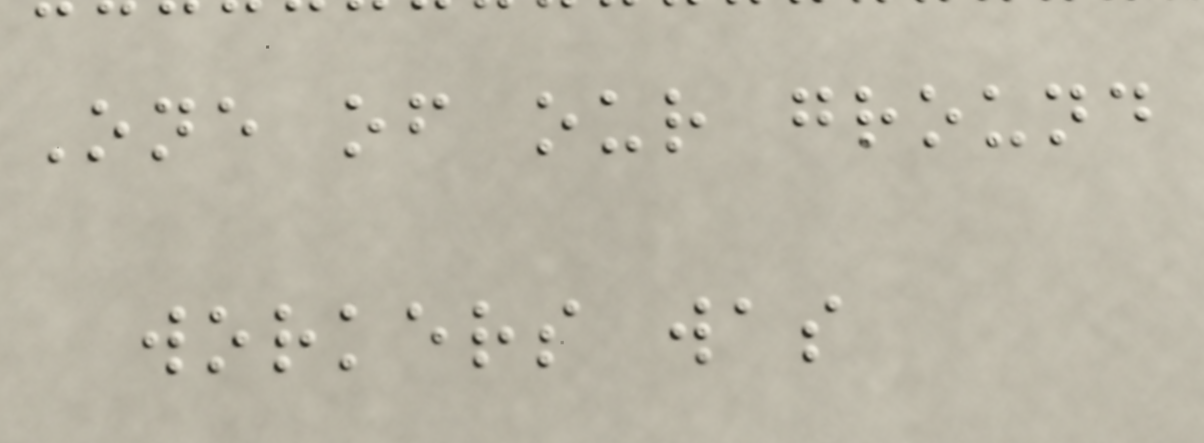One of our ground
workers was
